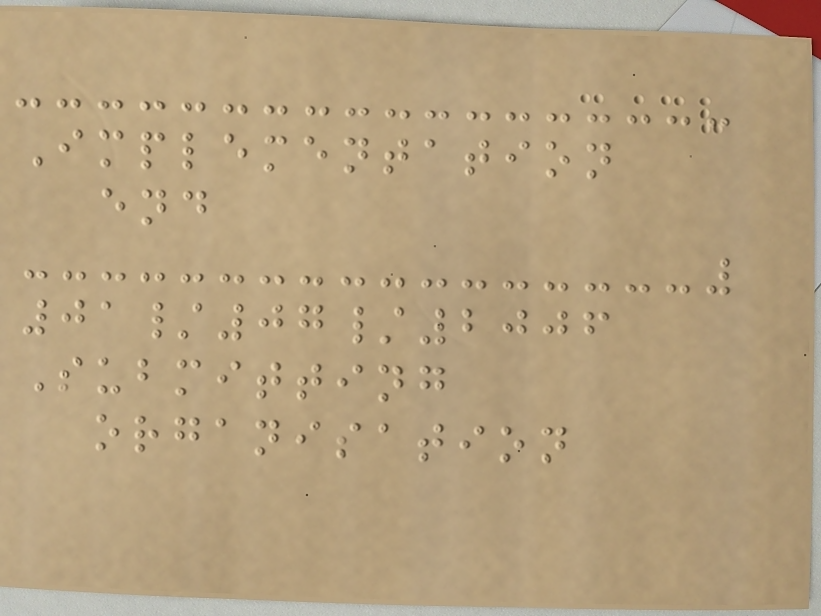Implementation
end
01/07/2006
Submitting
organisation
